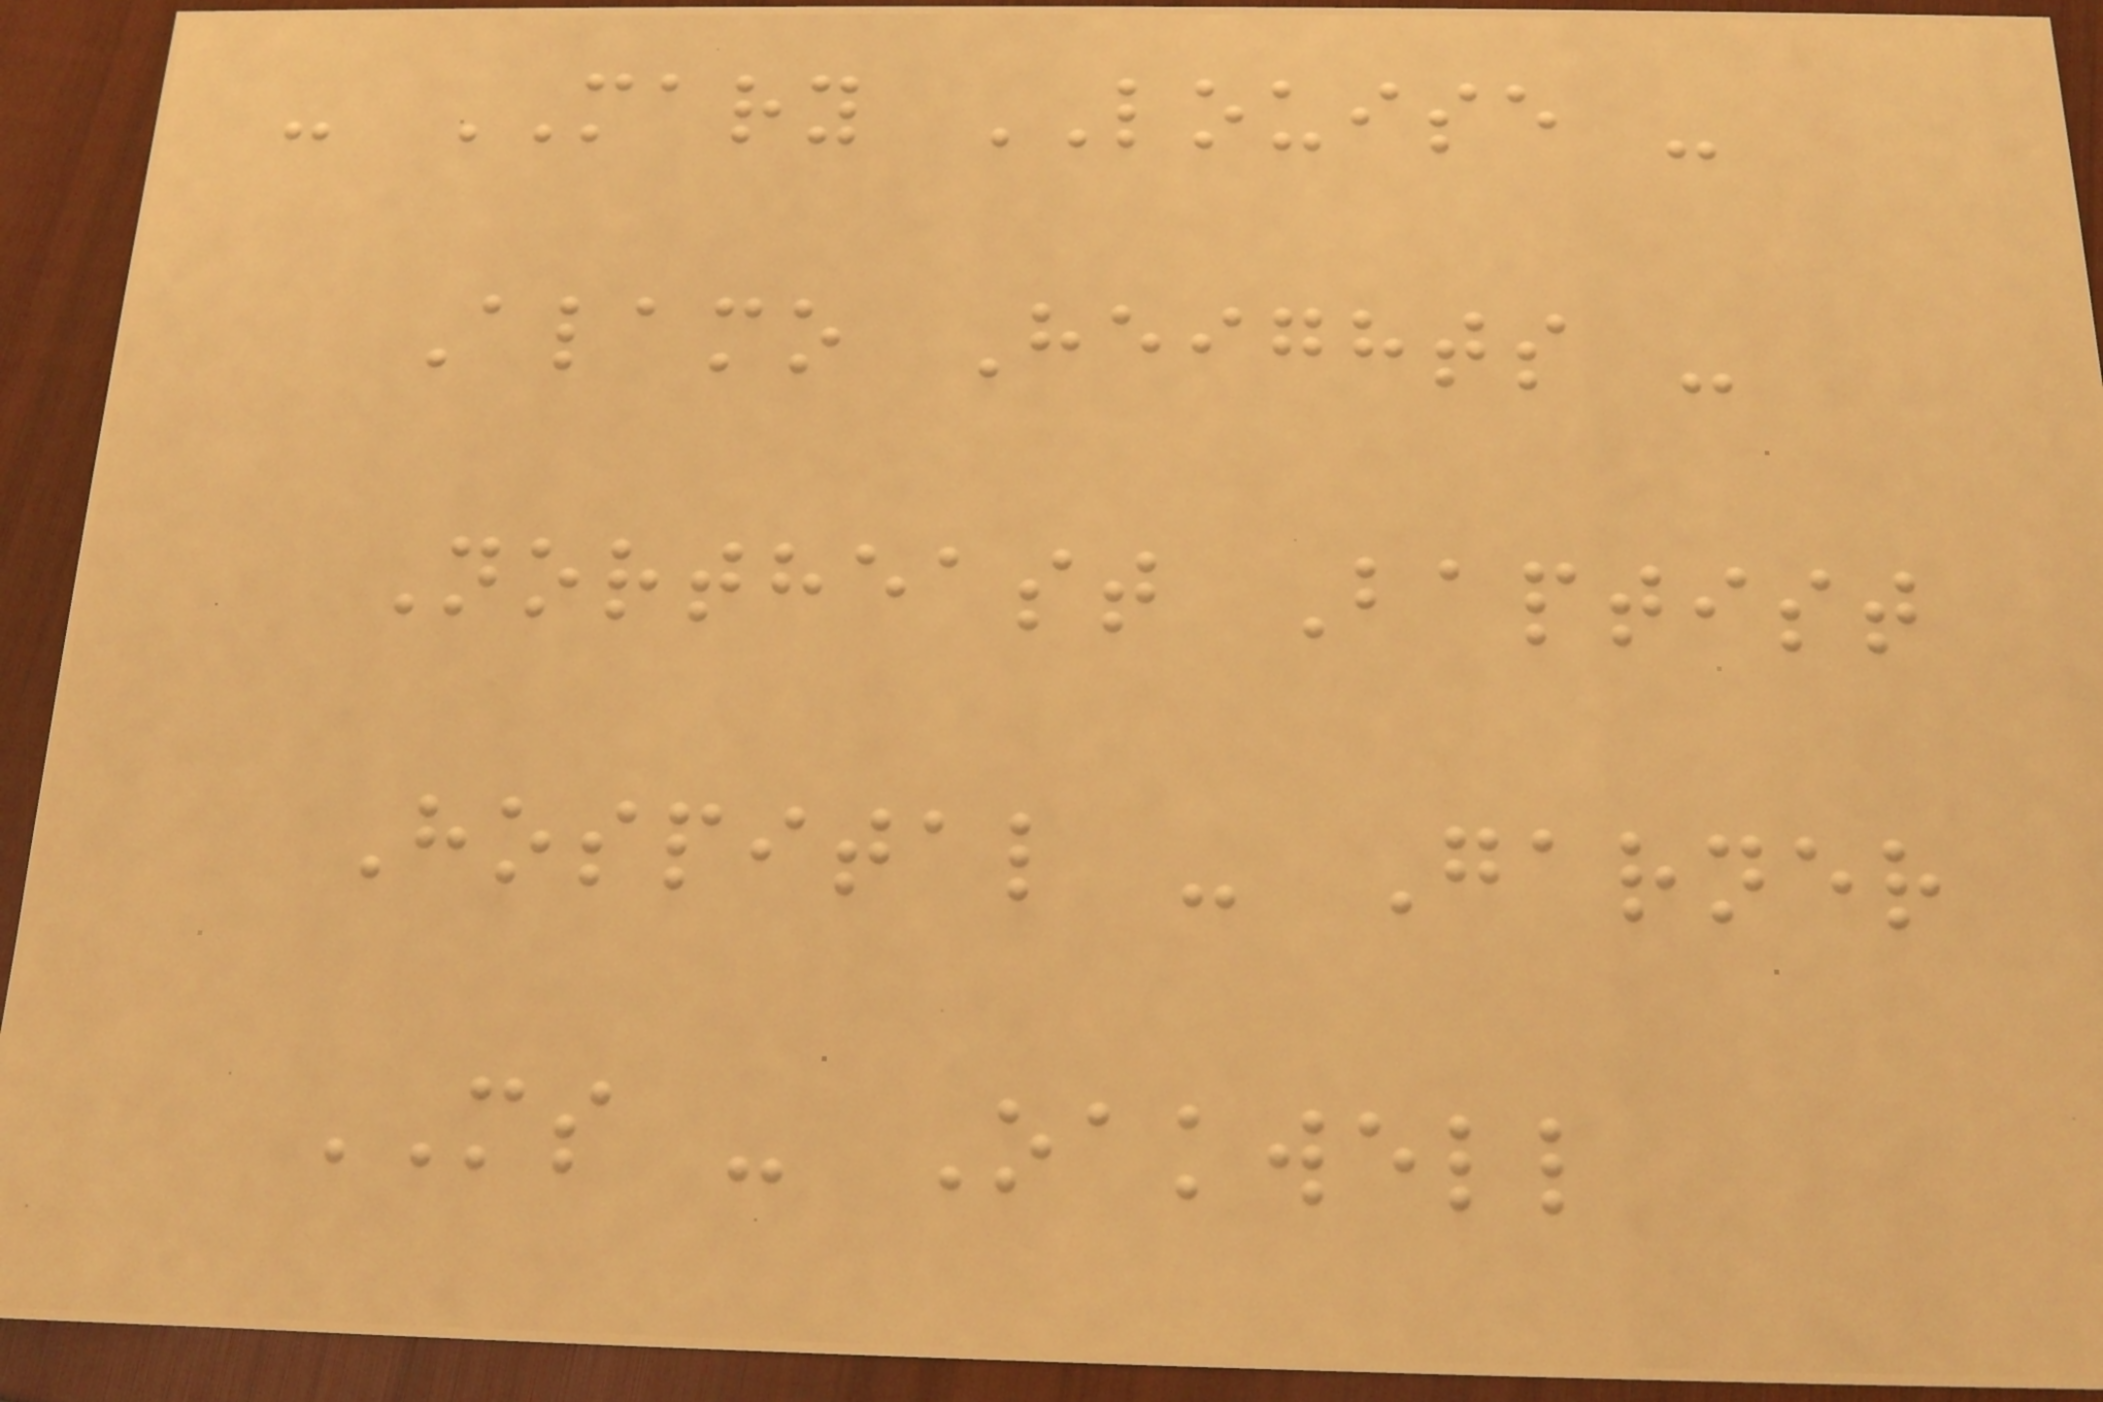- MARY LOUISE -
Alamo Heights -
Northeast Baptist
Hospital - Garner
MS - Oakwell
